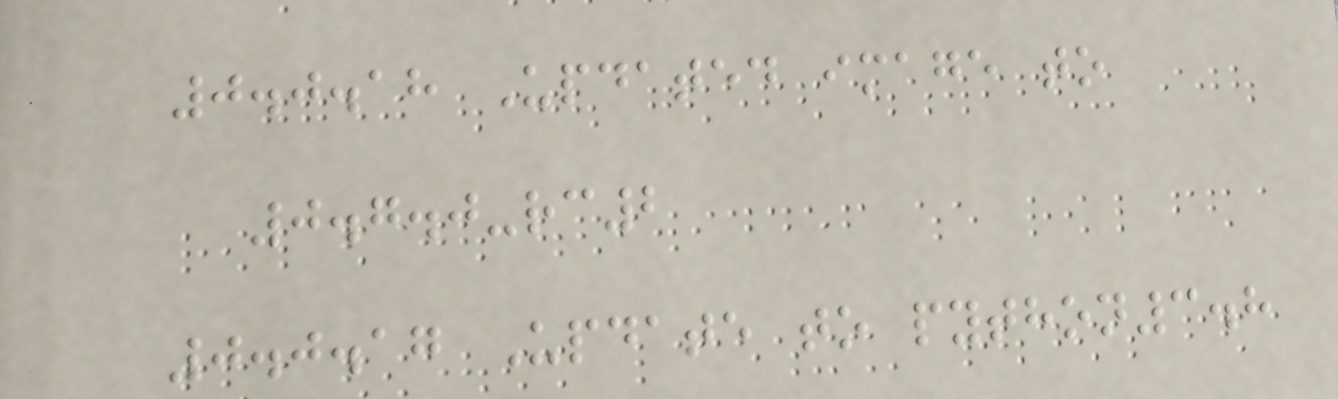0.0.18 Updated image to
0.7.0-rc2
0.0.17 Update to python3.8
